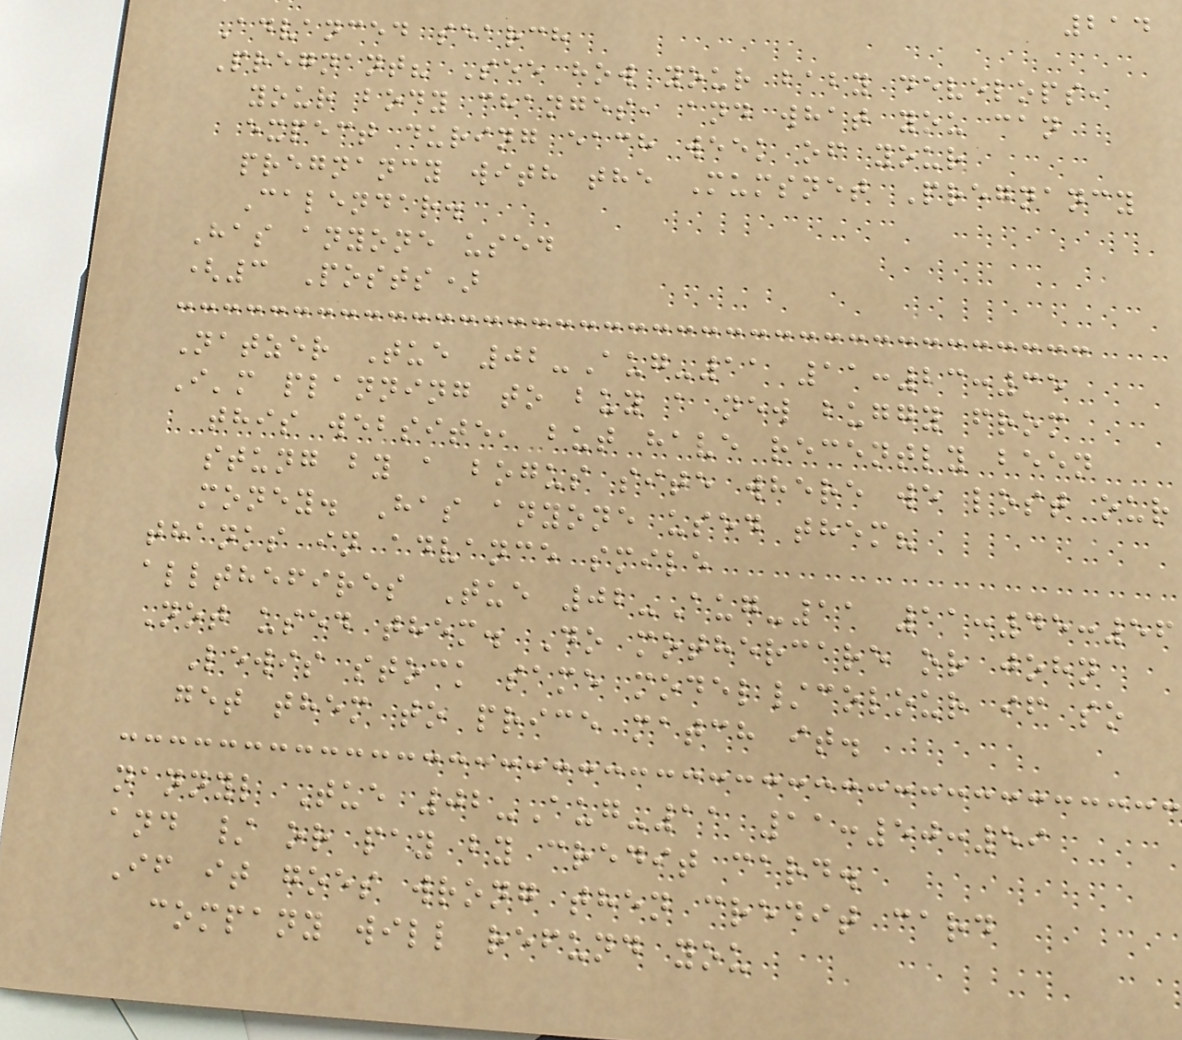214
Advanced search
Pregnant? See how your baby develops,
your body changes, and what you can
expect during each week of your
pregnancy with the Mumsnet Pregnancy
Calendar.
Has anyone used
(3 Posts)
Natzer Tue 02-Aug-11 11:23:35
I'm planning to buy a new buggy from
this website, but have recently been
stung by a bogus site where we lost our
money. Has anyone used them?
thanks in advance smile
allthefires Tue 02-Aug-11 11:45:56
Not used them. Do mothercare or john
Lewis stock same model/colour if so
get them to price match it.
nannyl Tue 02-Aug-11 11:50:59
and / or pay by credit card.
If it goes wrong then credit card
company will refund you
